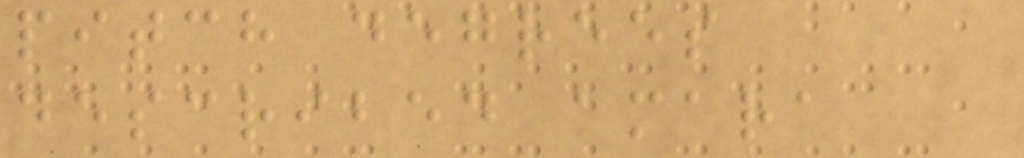pitch degrees
described amara
